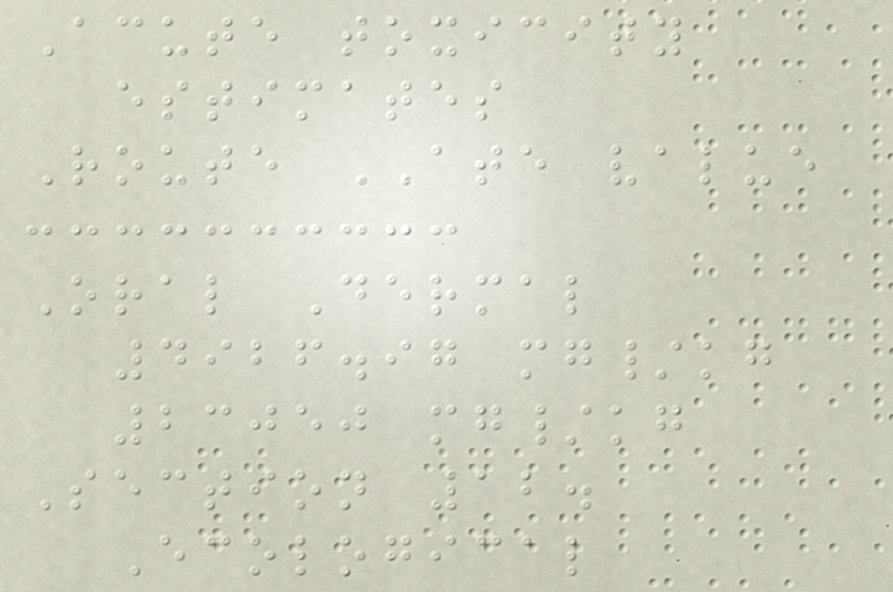Acute toxicity
estimates
Route ATE value
Oral Dermal
4926.97 mg/kg
23050 mg/kg
Section 12.
Ecological
